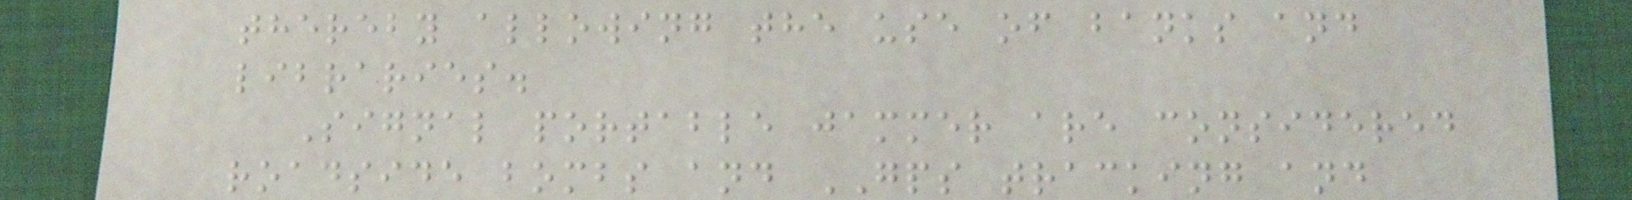thereby allowing the use of banks and
libraries.
Signal portable jammer are considered
roadside bombs and GPS tracking and
